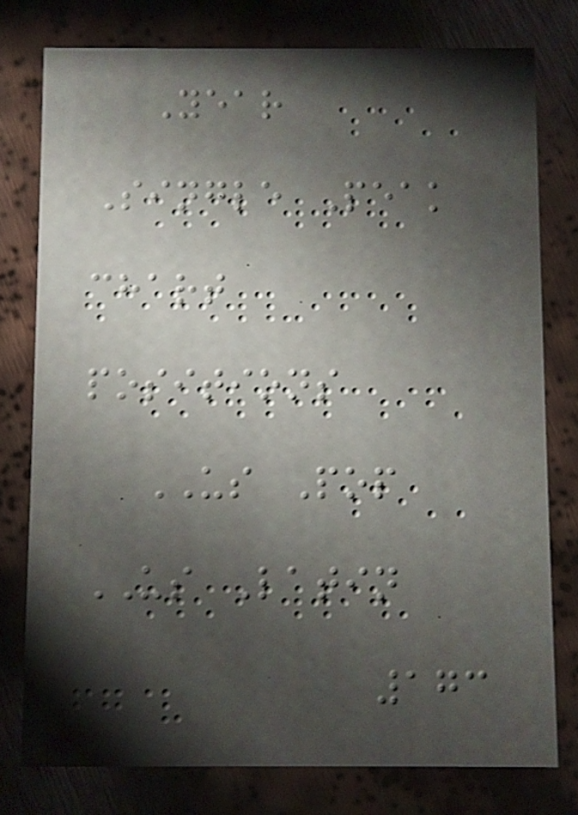Year
Single Peak
chart
positions
US Pop
US Latin
173
